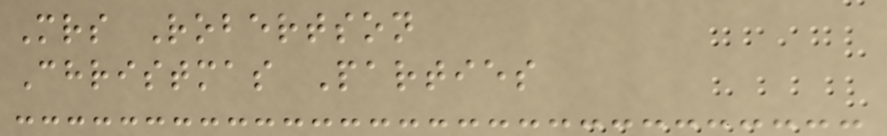Mrs Robertson
Christmas Parties
